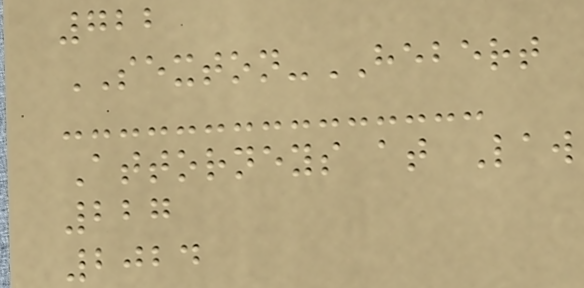722
SEXTON-HEBERT
Attorneys at Law
227
2024
